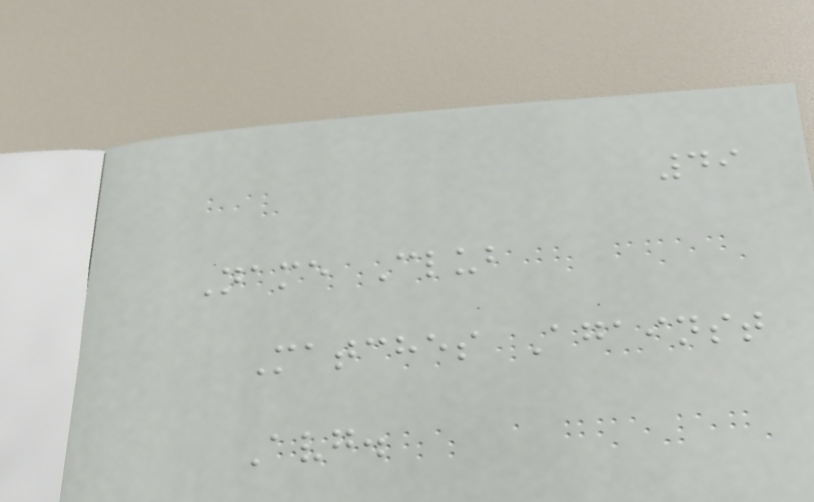49
Name Club
Matches Against
Avg.
